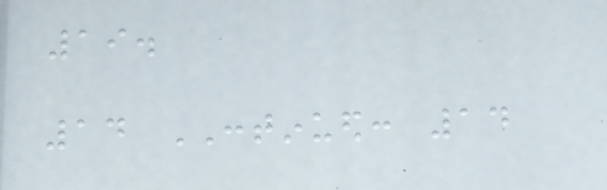19.
14 CONTINUED: 14
